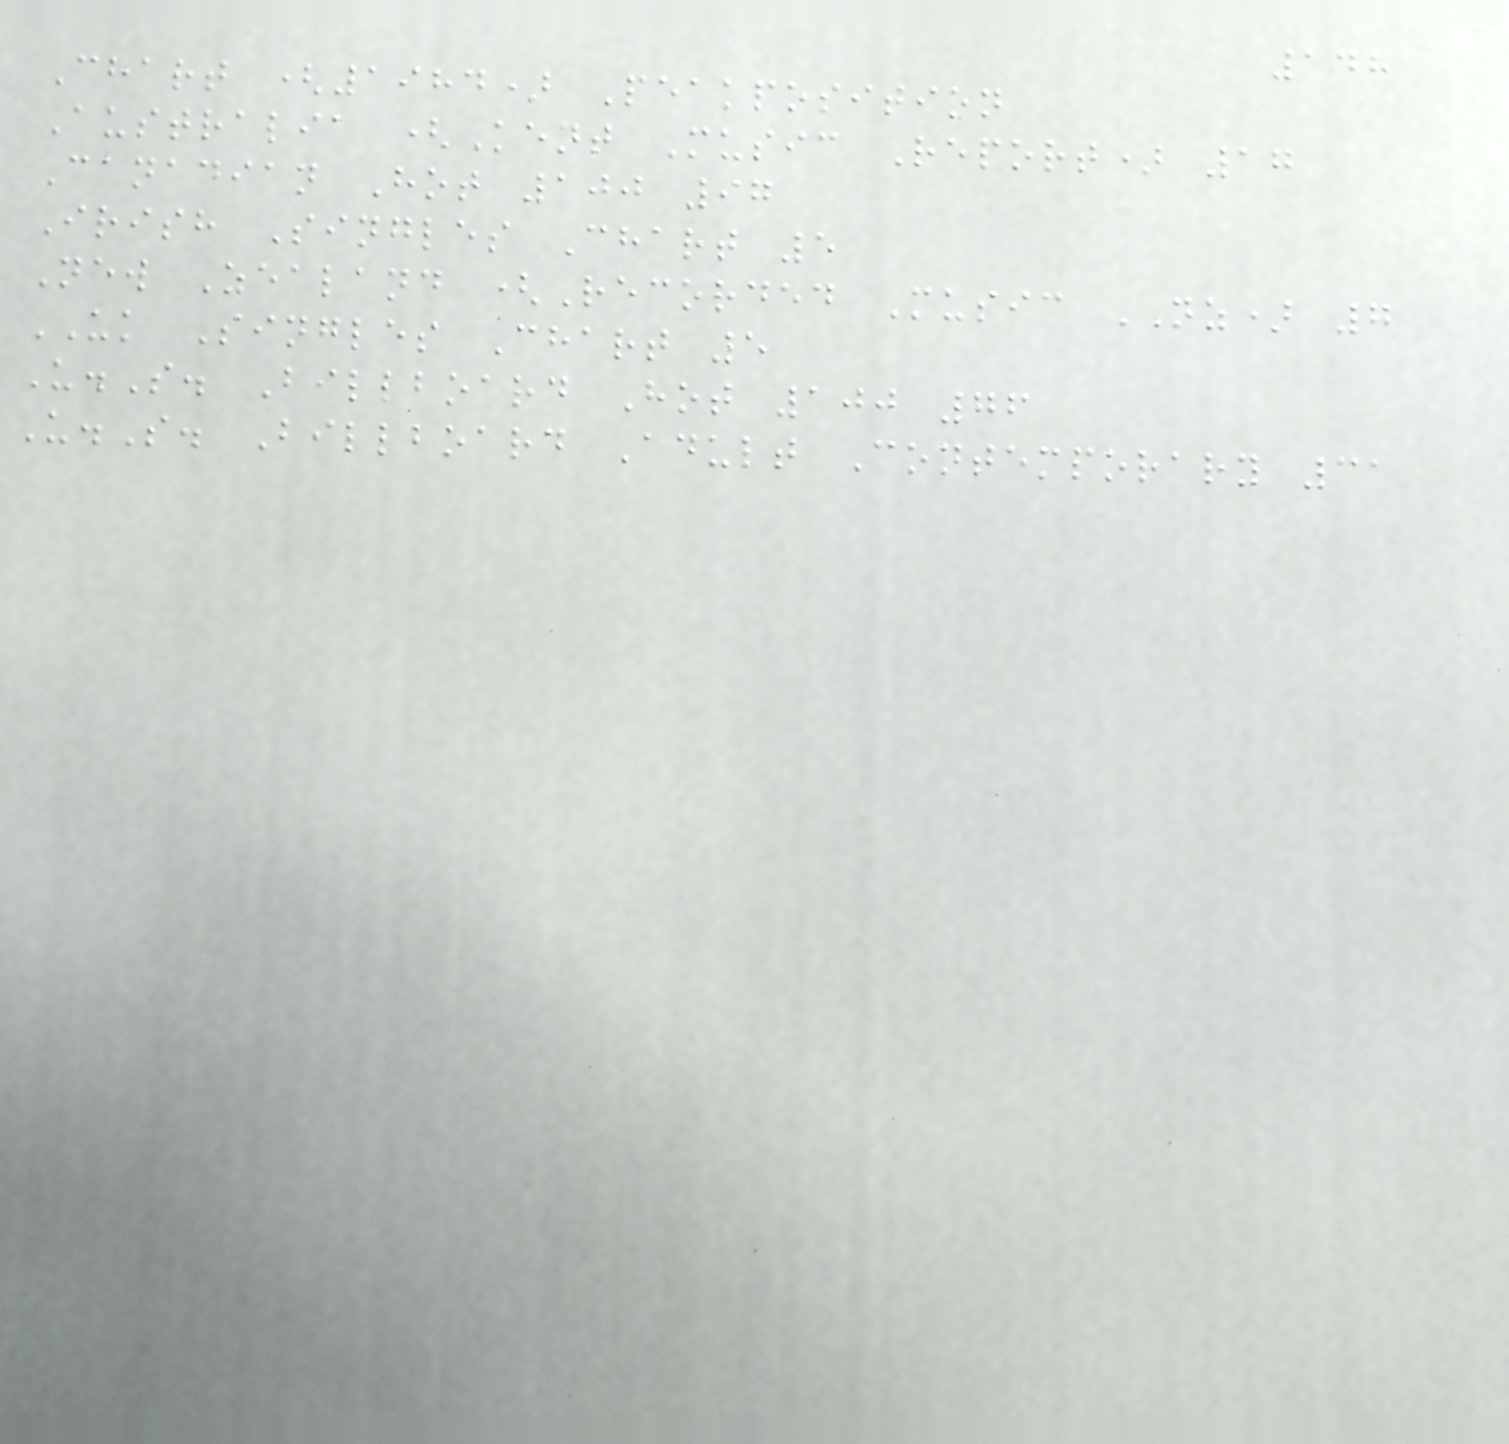148
Chart (1984) Peakposition
Australia (Kent Music Report) 17
Canadian Hot 100 97
Irish Singles Chart 5
New Zealand (Recorded Music NZ) 7
UK Singles Chart 5
U.S. Billboard Hot 100 76
U.S. Billboard Adult Contemporary 31
